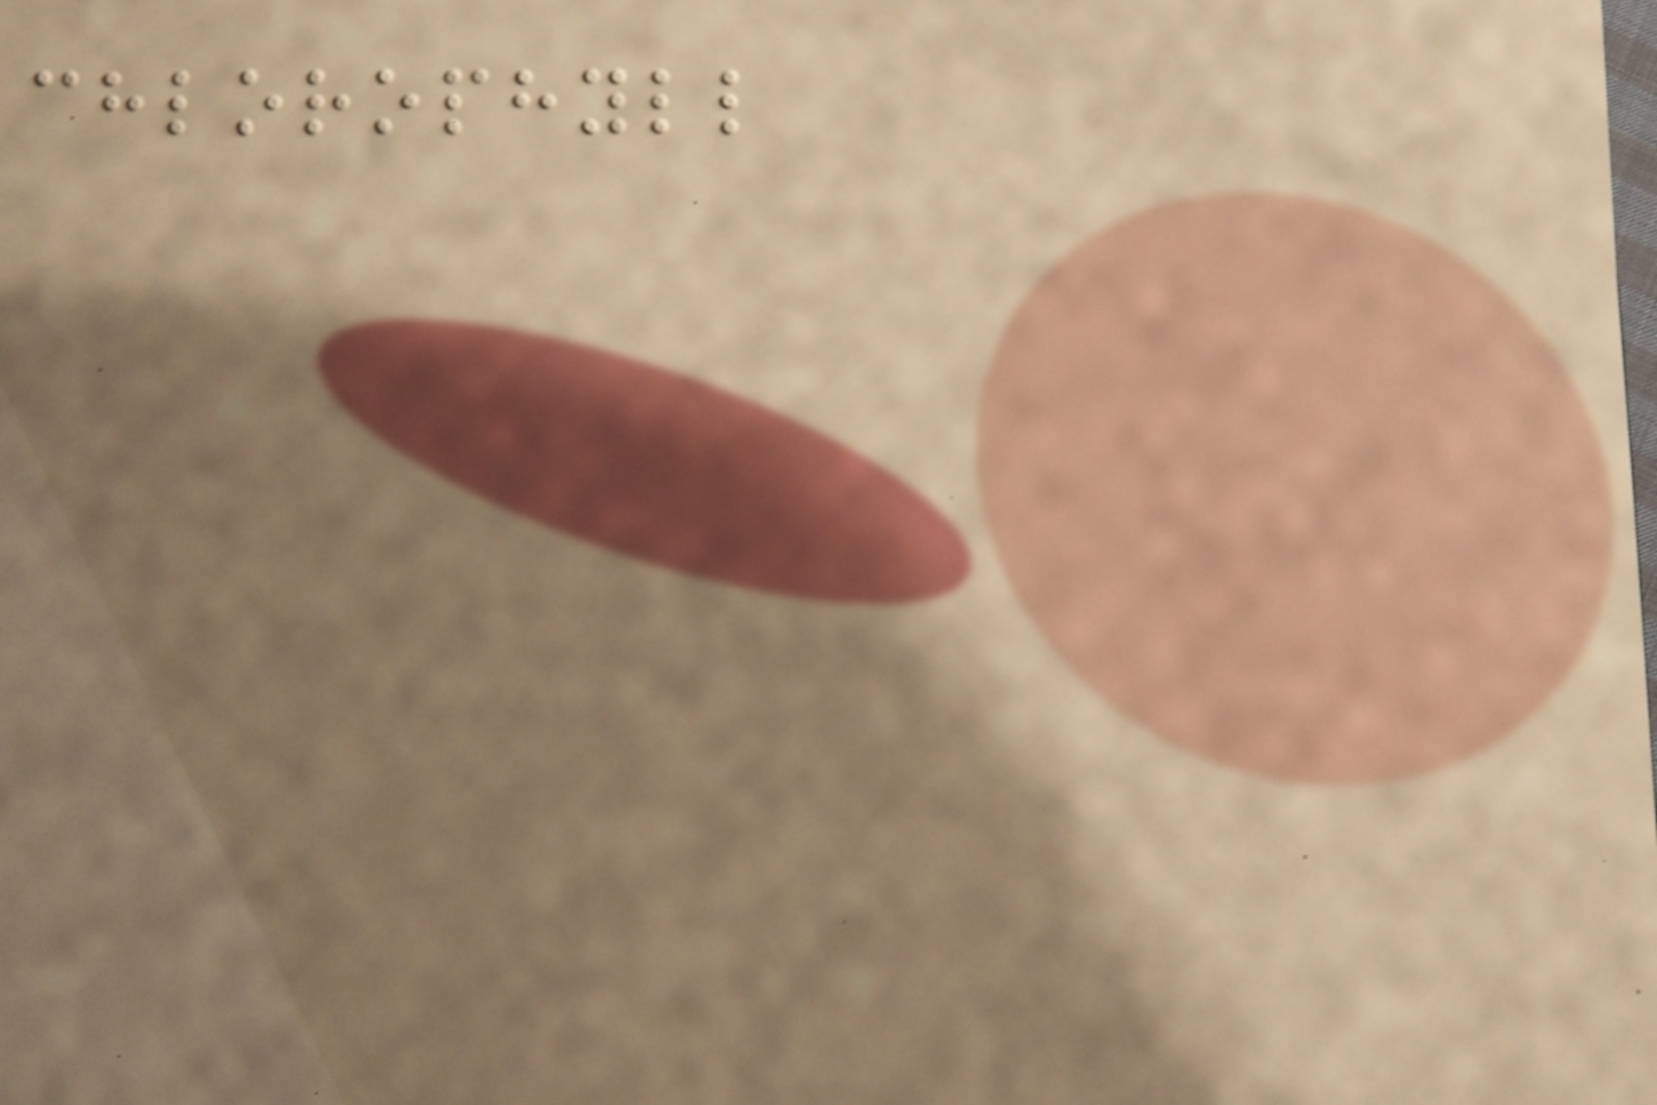chlorophyll
